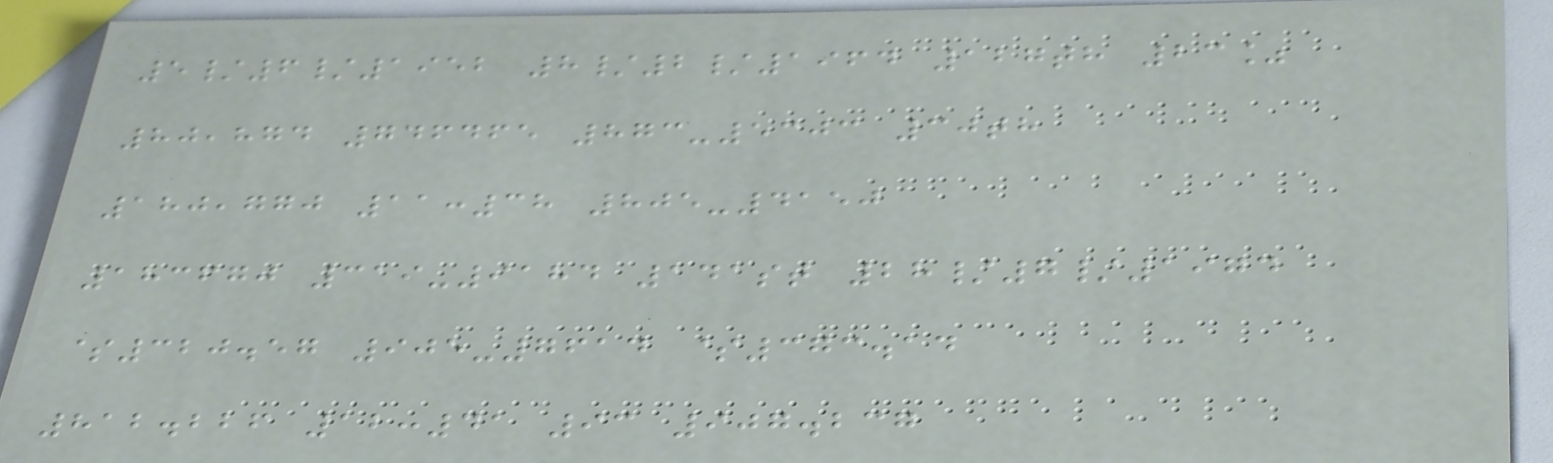5/6/1952 8/2/1964 127th 23%
80,874 746465 873-5303 30th
180,770 11:38 805-4150
183670 319-9184 141st 28/7/1974
$320.57 905-7614 $373.14
812.226 12:41 93 907.237
